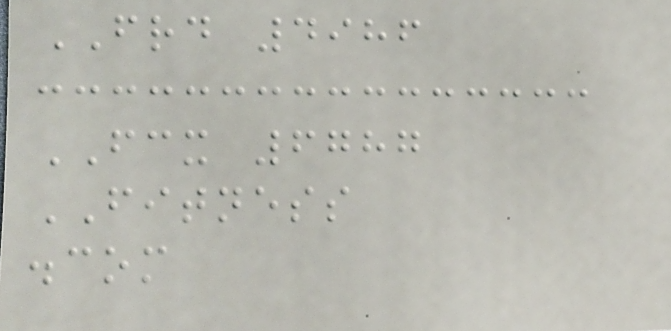FRD 4986
FCX 6787
FITNESS
.com
